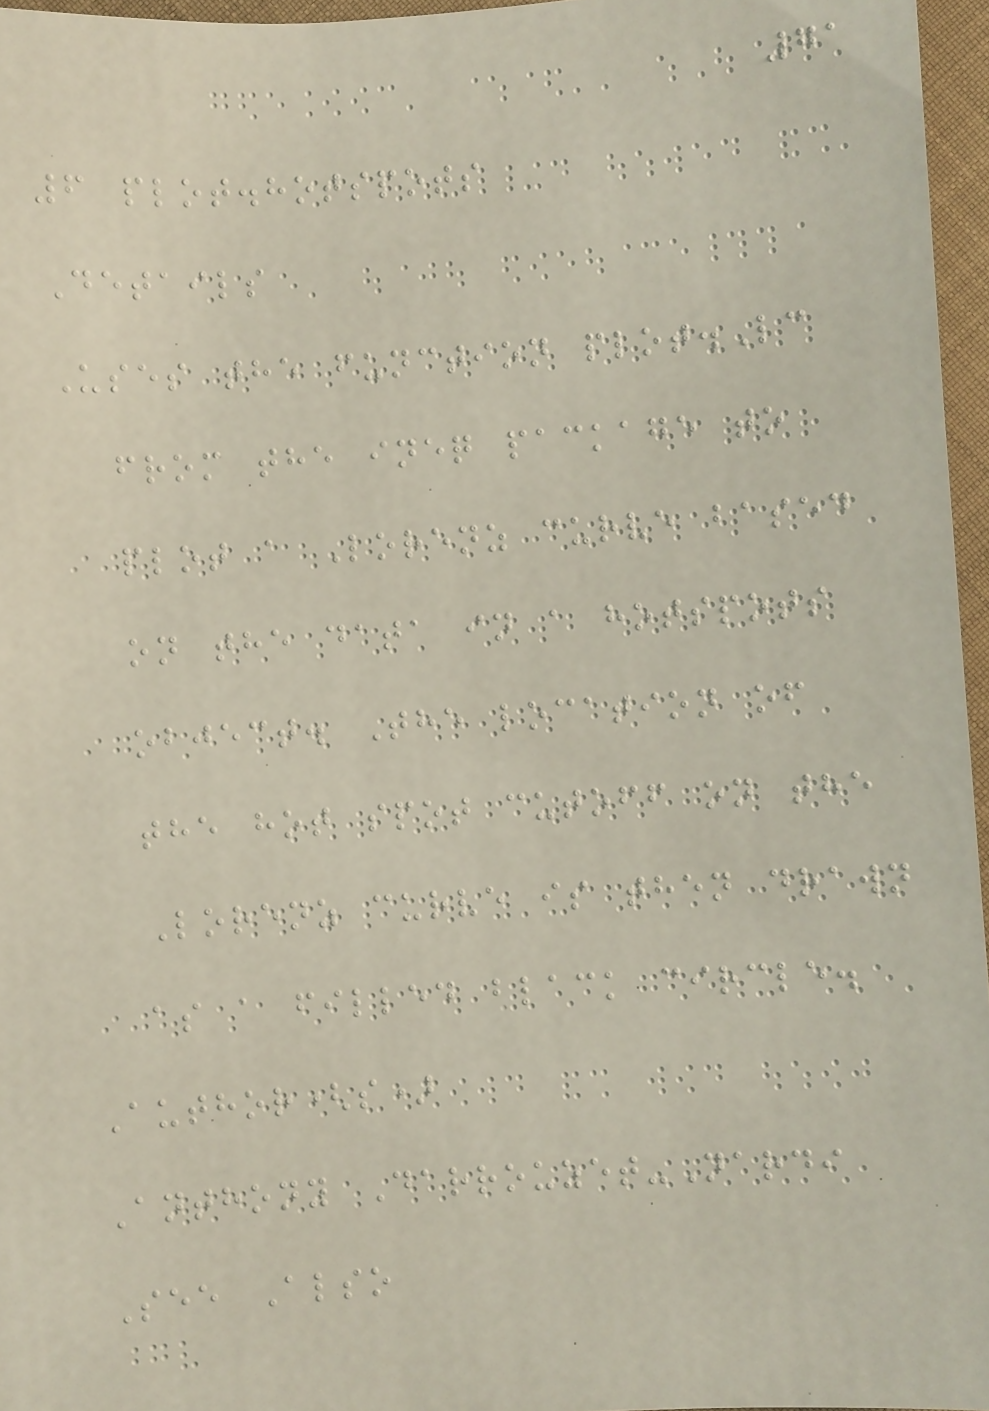71
6 plot.hotspots
Details
Uses the function plot.Lc
from the ineq package to
plot a Lorenz curve based
on the data in a hotspots
object. The location of
the hot spot cutoff on the
Lorenz curve is then drawn
as a filled black circle.
Author(s)
Anthony Darrouzet-Nardi
See Also
